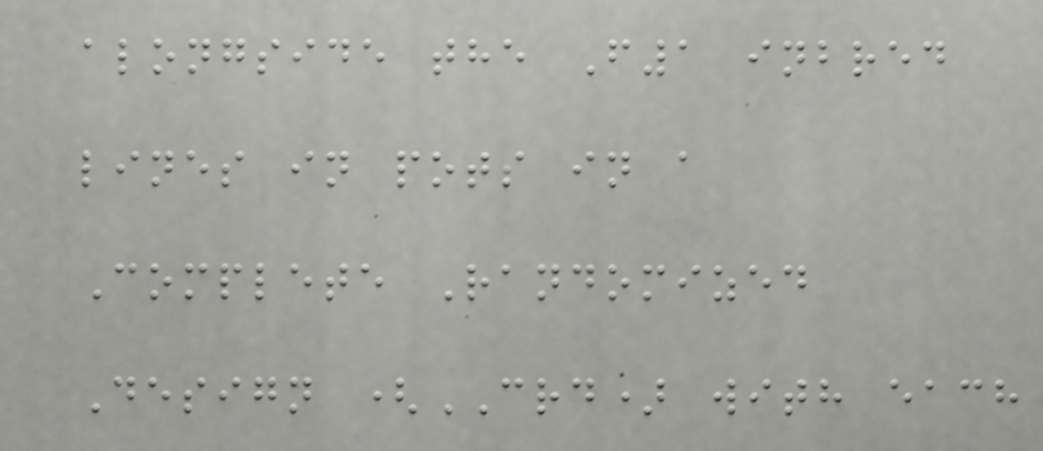alongside the F1 inbred
lines in pots in a
Complete Randomized
Design (CRD) with each
